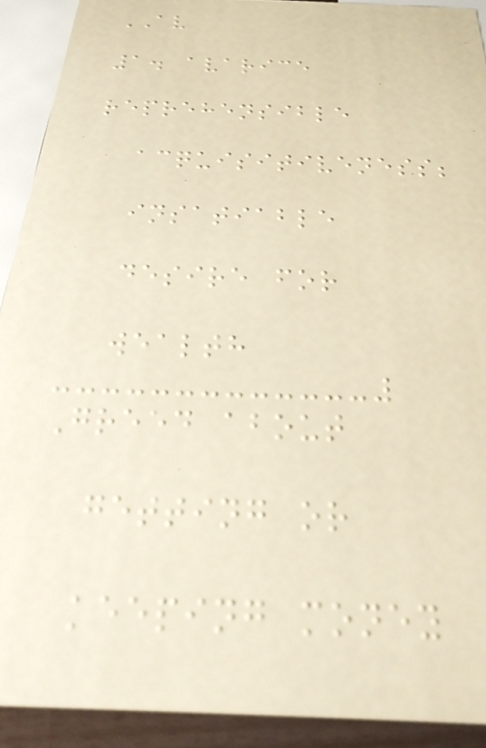AV
1. avarice
reprehensible
acquisitiveness;
insatiable
desire for
wealth
Greed about
getting or
keeping money
